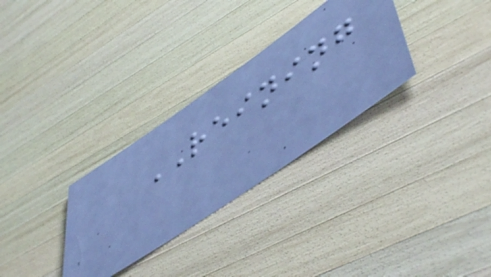REINING
